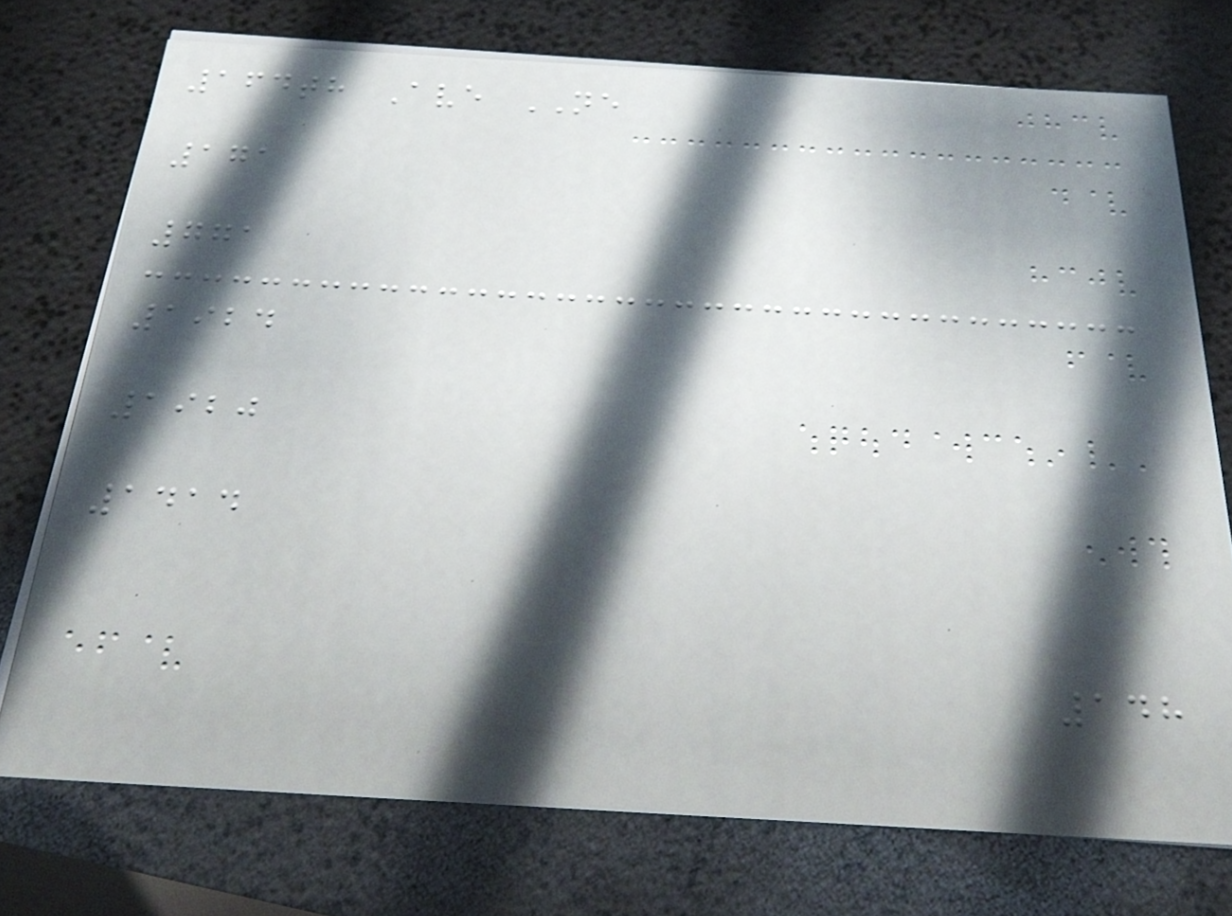164th Ave NE
171
771
1924
1920
1414
148
